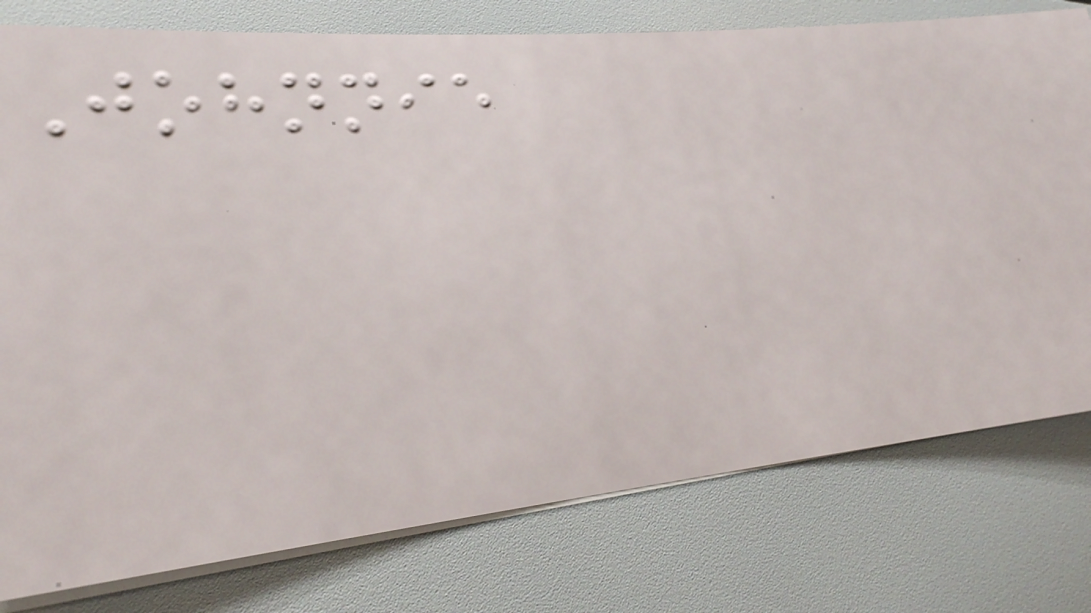Johnnie
